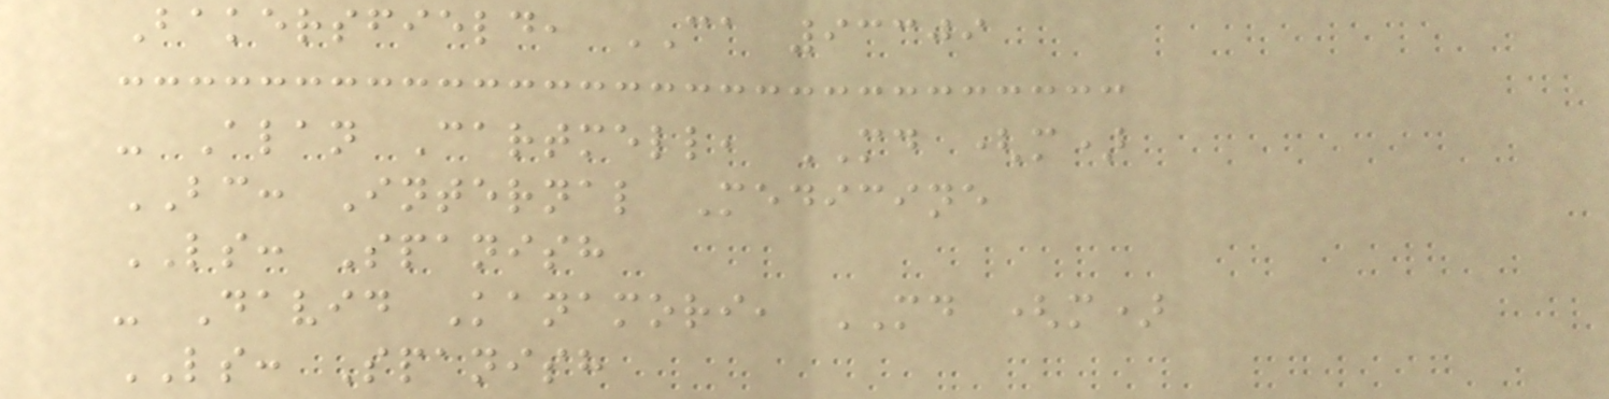Bakersfield, CA 93309
- Alan Cartmell, MD (m)
BC: Internal Medicine
LS: Spanish
- David Kanamori, MD (m)
LS: Spanish
